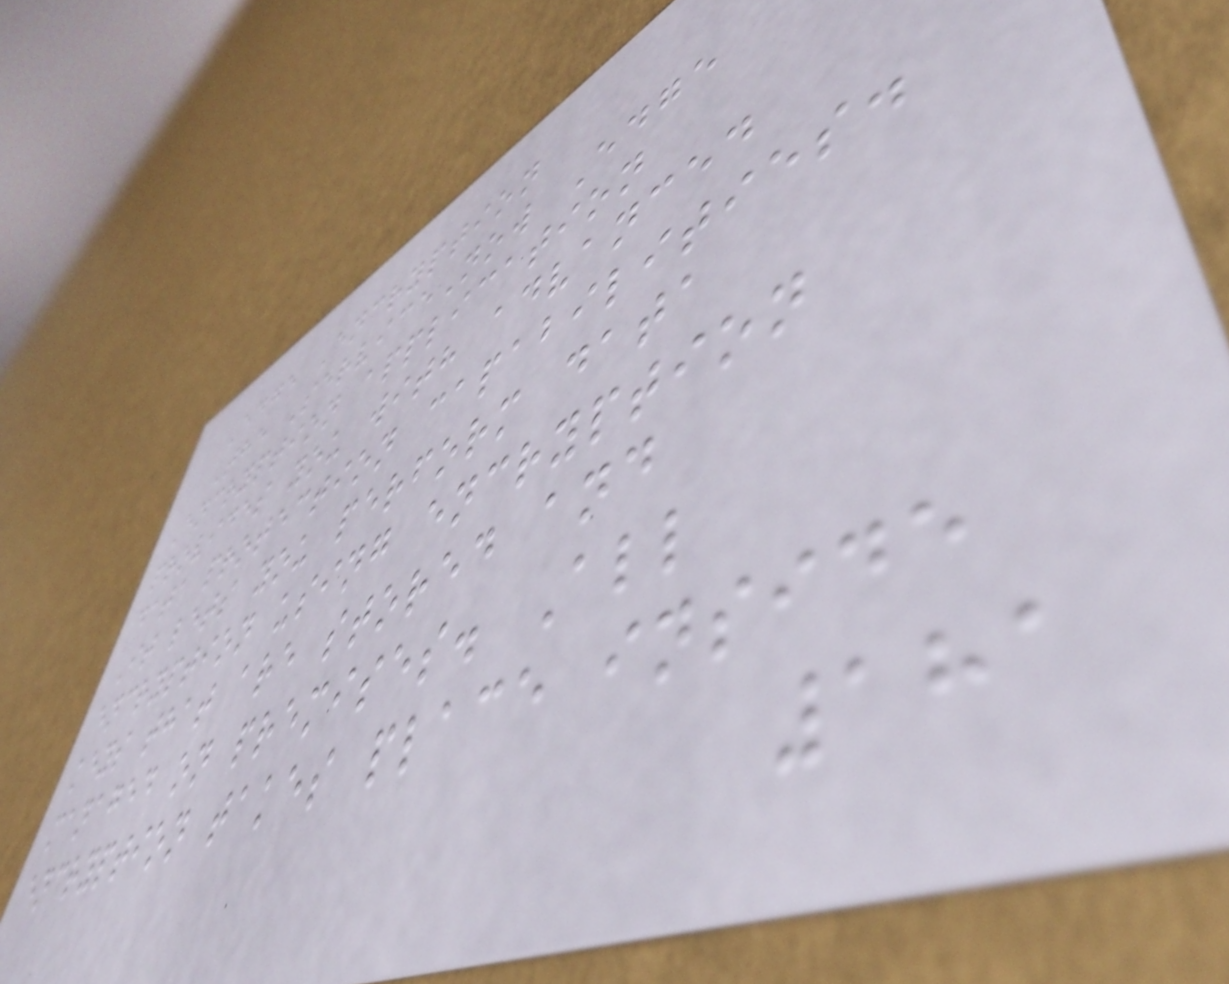Edge Encryption
The ServiceNow Edge
Encryption application
provides you with advanced
data protection capabilities.
It lets you perform data
encryption using encryption
keys that are stored and
managed on premises. All
encryption takes place inside
181
